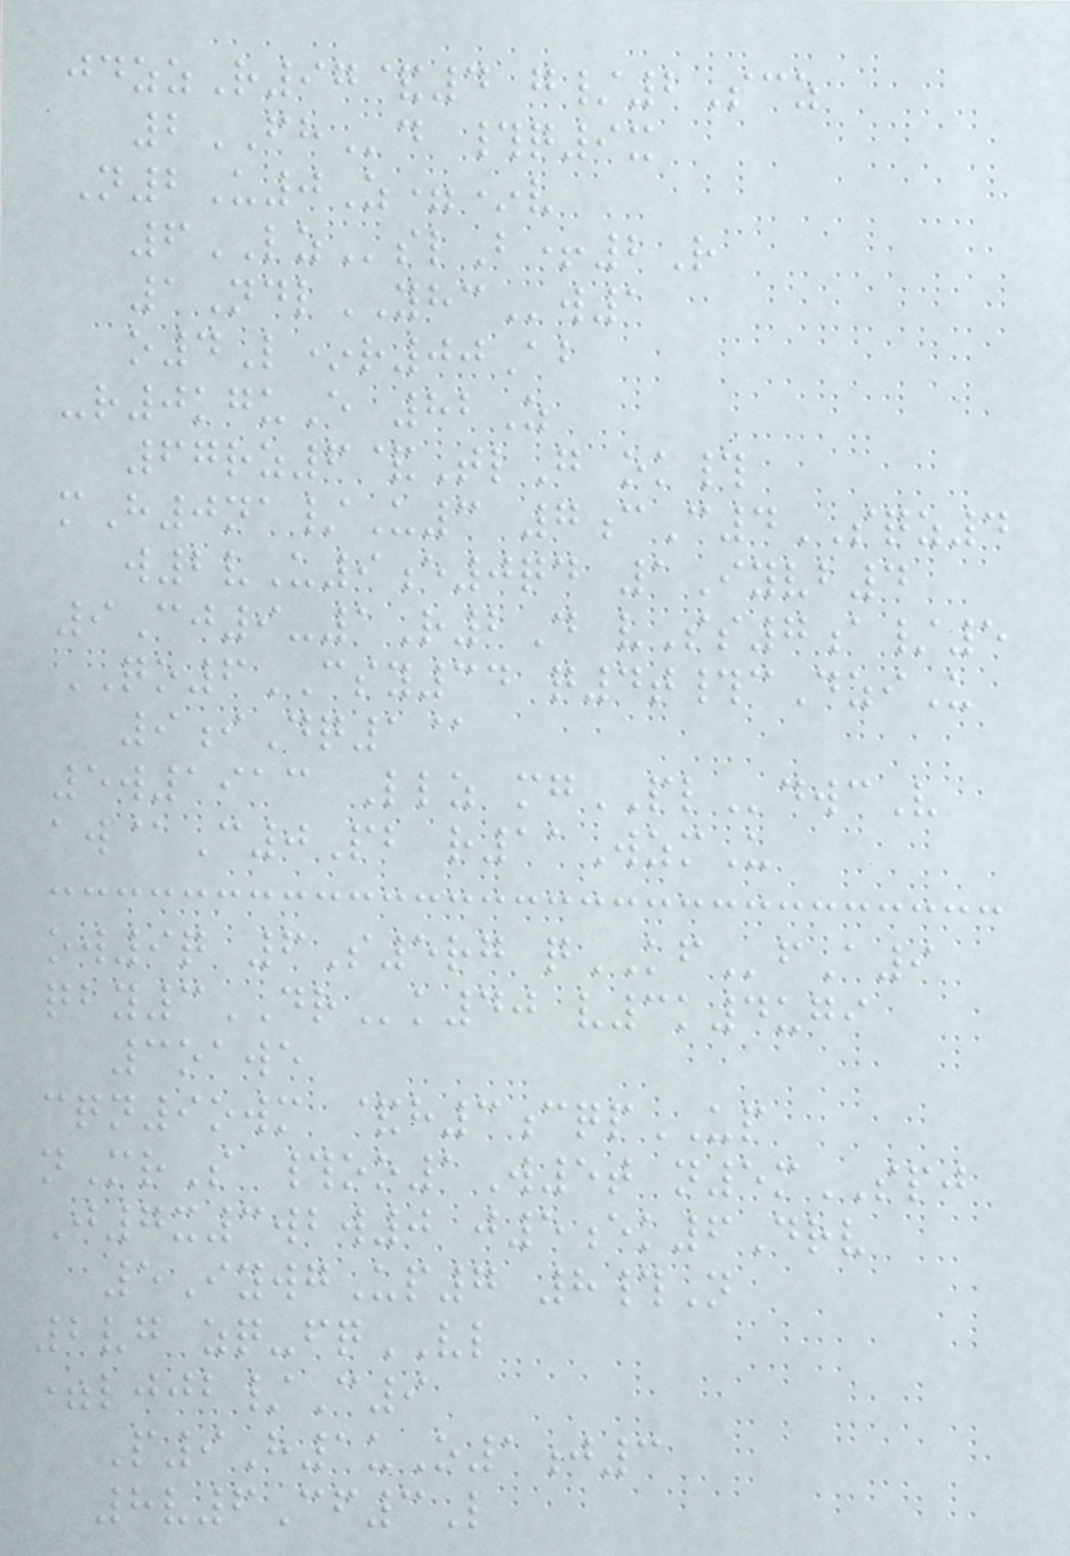jdzzR97&4 g/2Scz
2FHd #q9x
N2U0Z=*v
6LZslB+2R
1NdlYHCw1
o4L*r00Ab
-r0kguE 82Z
67rz6&TlG ok#
mH0na/U3 7cC4SQZ4
w2vU9e0qd 1Iyvb4
9Cj9-1R2D vSs7a/5
QO6CSY34 q4t#cDziU
9iDq1@
5w1913 Llz mgPLdwcV
aw@C0Pb r11WzmU
ow9q 6S5rg qKFfA9
qby3DRk40 v3k4ugi
3oawe
cqn9owm &h3cqpUP
nMrS #oo1W5t n5mSPJ
J7x3wbw0 j5ek6Drv
5IywgUp7 8#N
2vg zq-fqVL
=ljjb/C9
P9H1uO1j3
8v6Cf3L
